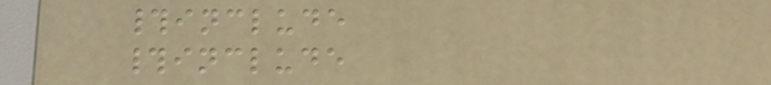#include
#include
